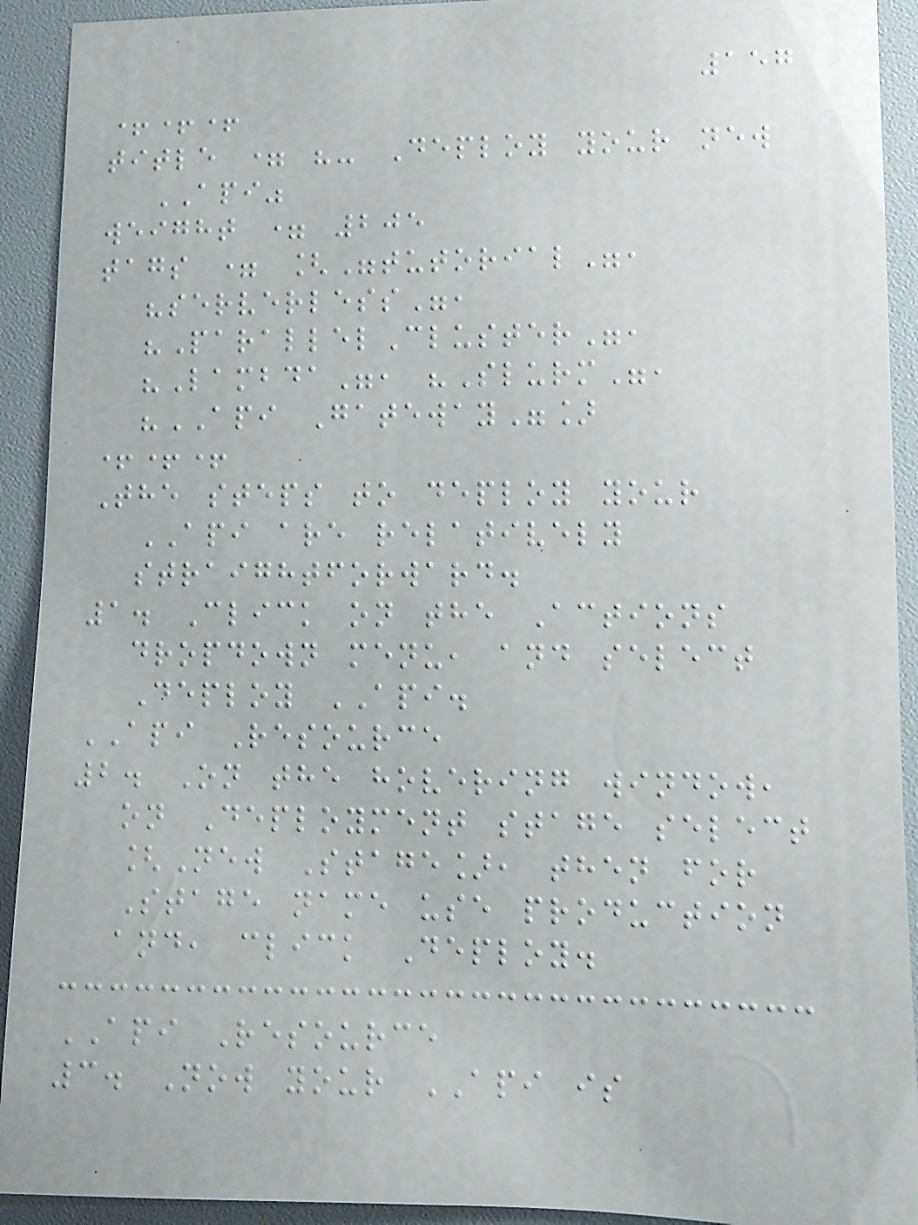157
+++
title = "- Deploy your new
API"
weight = 205
tags = ["tutorial",
"serverless",
"ParallelCluster",
"Lambda", "Slurm",
"API Gateway"]
+++
The steps to deploy your
API are relatively
straightforward.
1. Click on the Actions
dropdown menu, and select
Deploy API.
API Resource
2. On the hovering window,
on Deployment stage select
[New Stage], then for
Stage name use production
and, click Deploy.
API Resource
3. Now your API is
